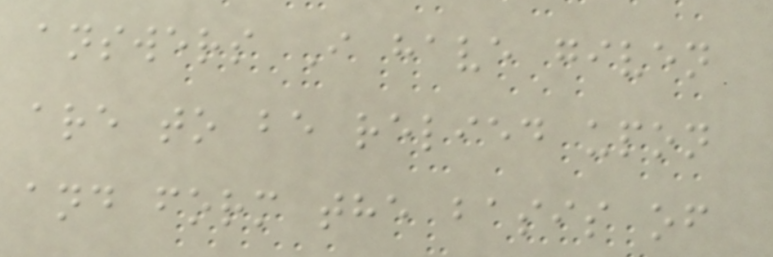answers I have given
are to be relied upon
and form the basis of
